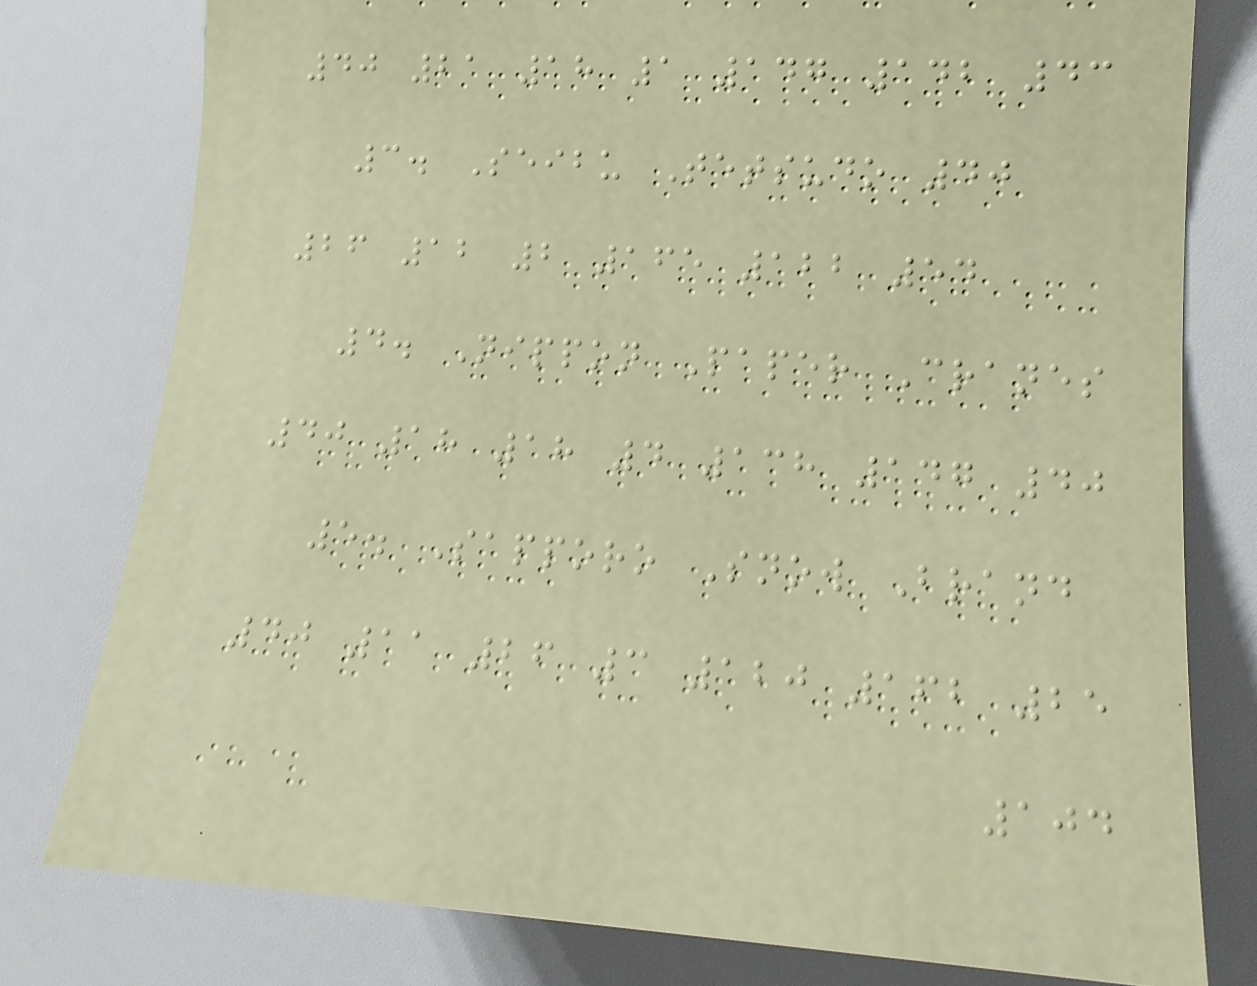40 21 18 1 147 142 43
3. Seibu Tetsudo 40
26 12 2 165 122 54
4. Nippon Paper Cranes
40 18 18 4 138 147 40
5. Sapporo Snow Brand
40 11 26 3 120 162 25
104
